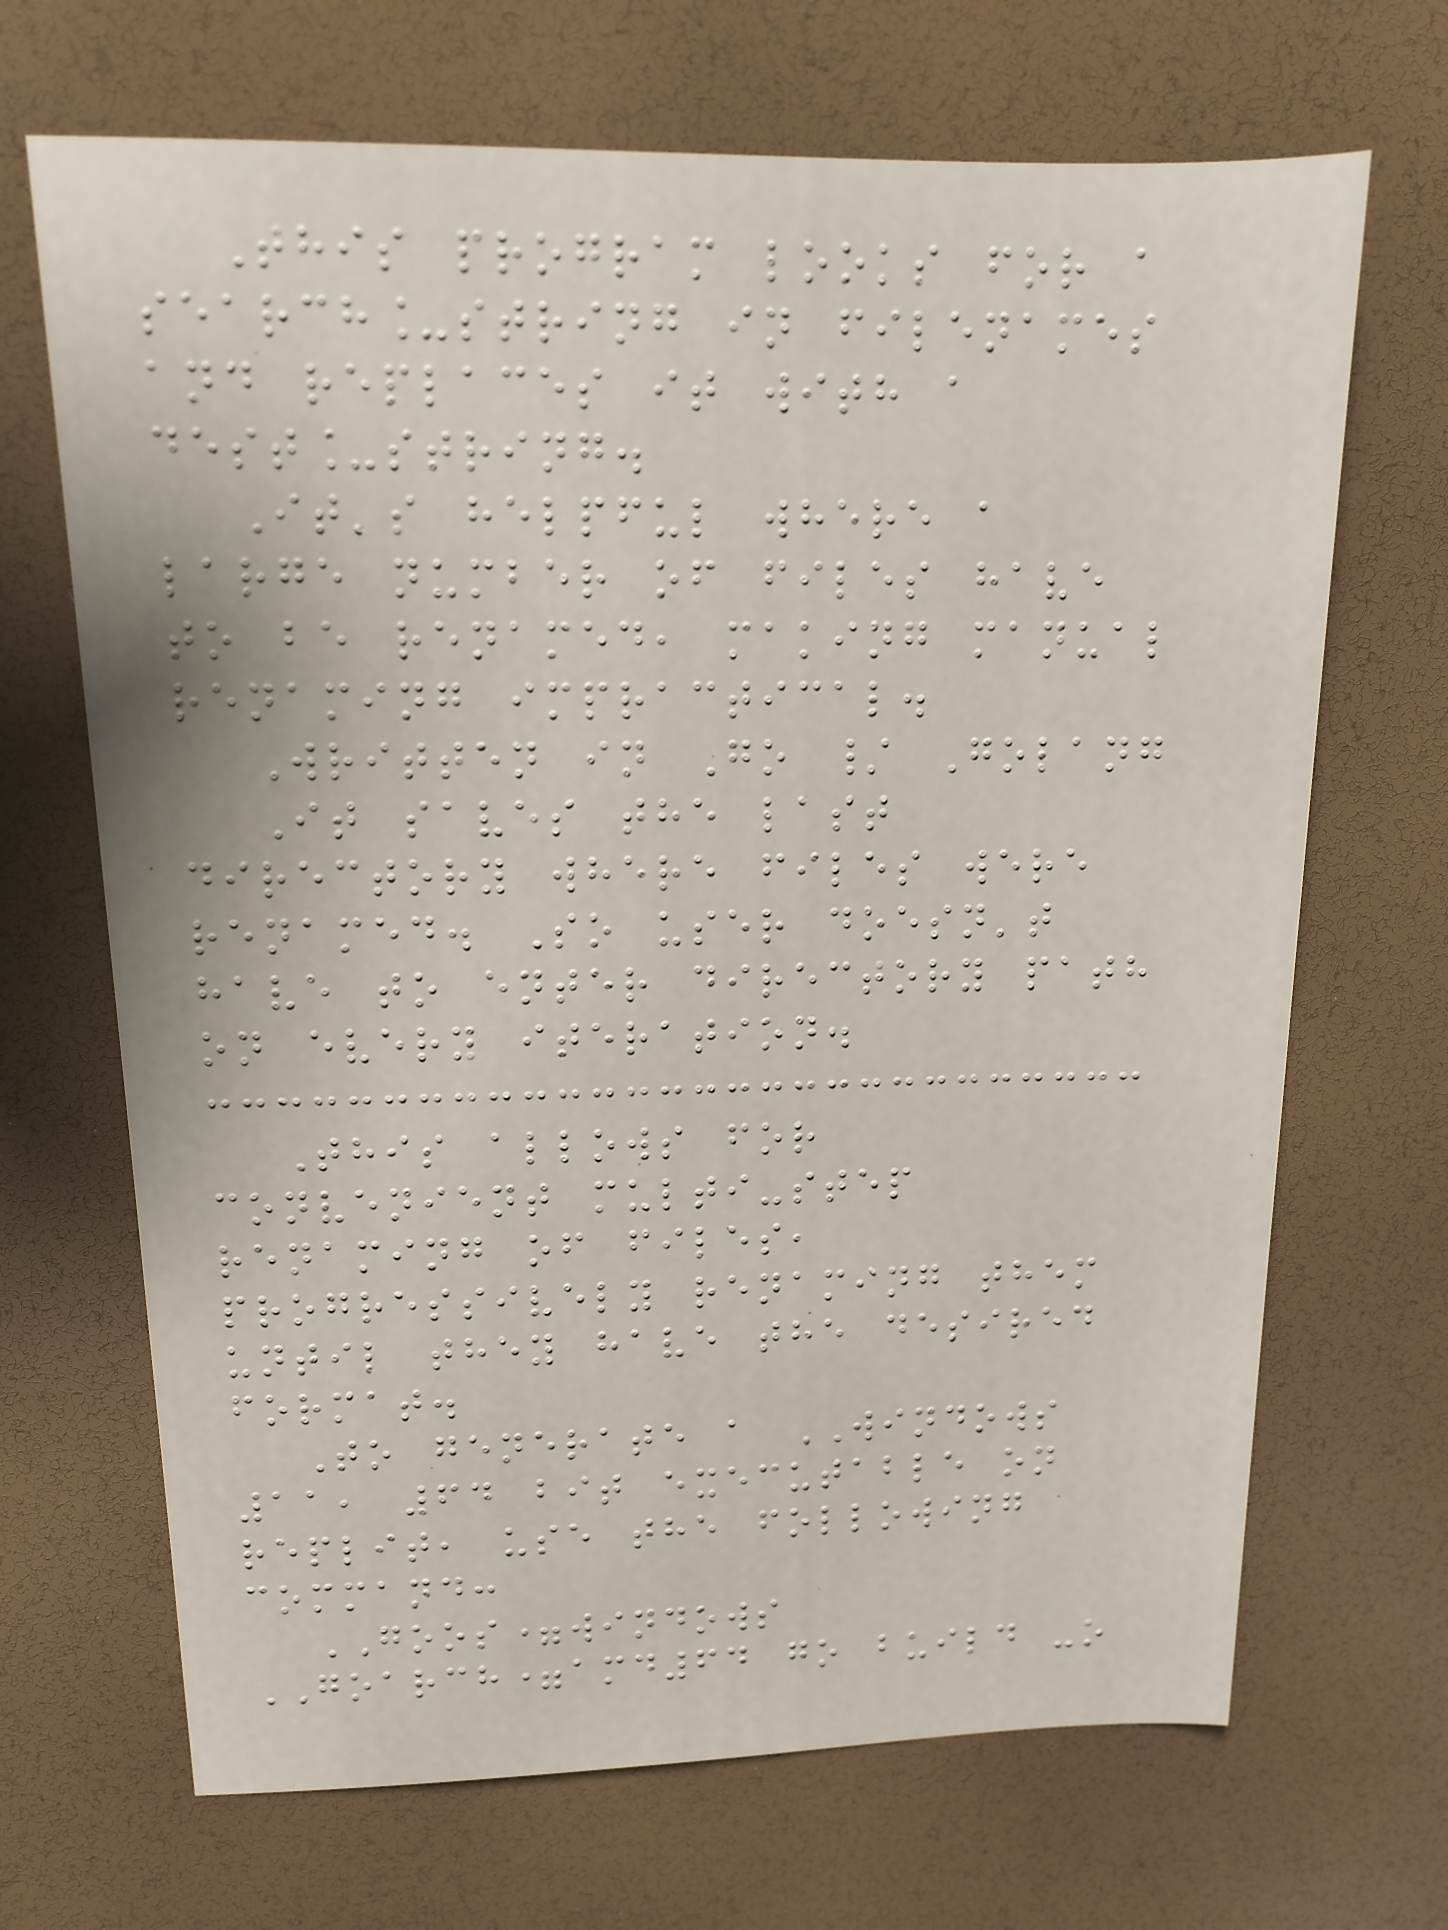This program looks for a
search_string in filenames
and replaces it with a
dest_string.
It's helpful where a
large number of files have
to be renamed, making manual
renaming impractical.
Written in Go / Golang
It saves the last
directory where files were
renamed. So user doesn't
have to enter directory path
on every iteration.
This allows for
convenient multi-step
renaming of files,
progressively renaming them
until they have the desired
format.
To generate a WINDOWS
11, 64 bit executable on
replit, use the following
command:
GOOS=windows
GOARCH=amd64 go build -o
